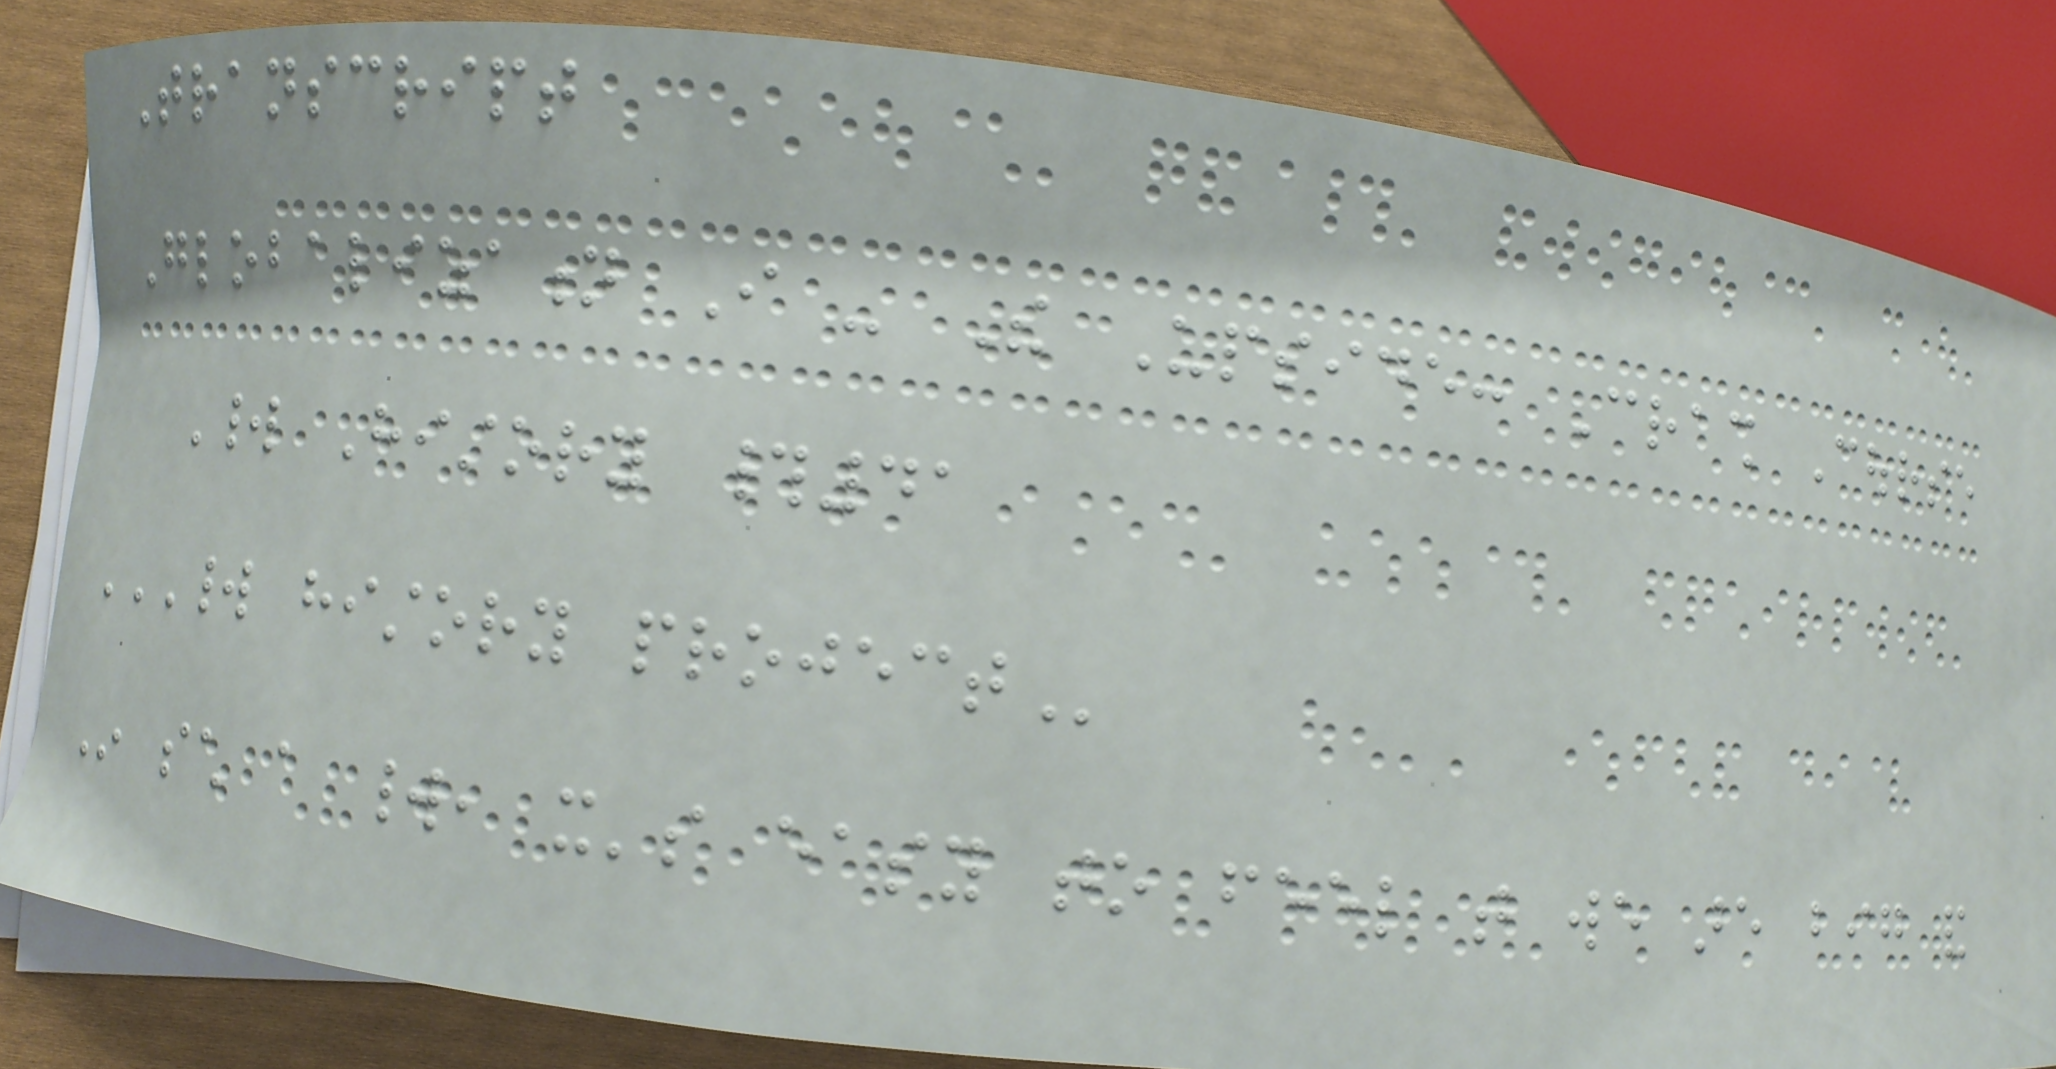Transcript
Globalization I - The Upside: Crash Course
World History #41
WORLD HISTORY PROJECT
In such a world, it's easy to feel that we are big and
